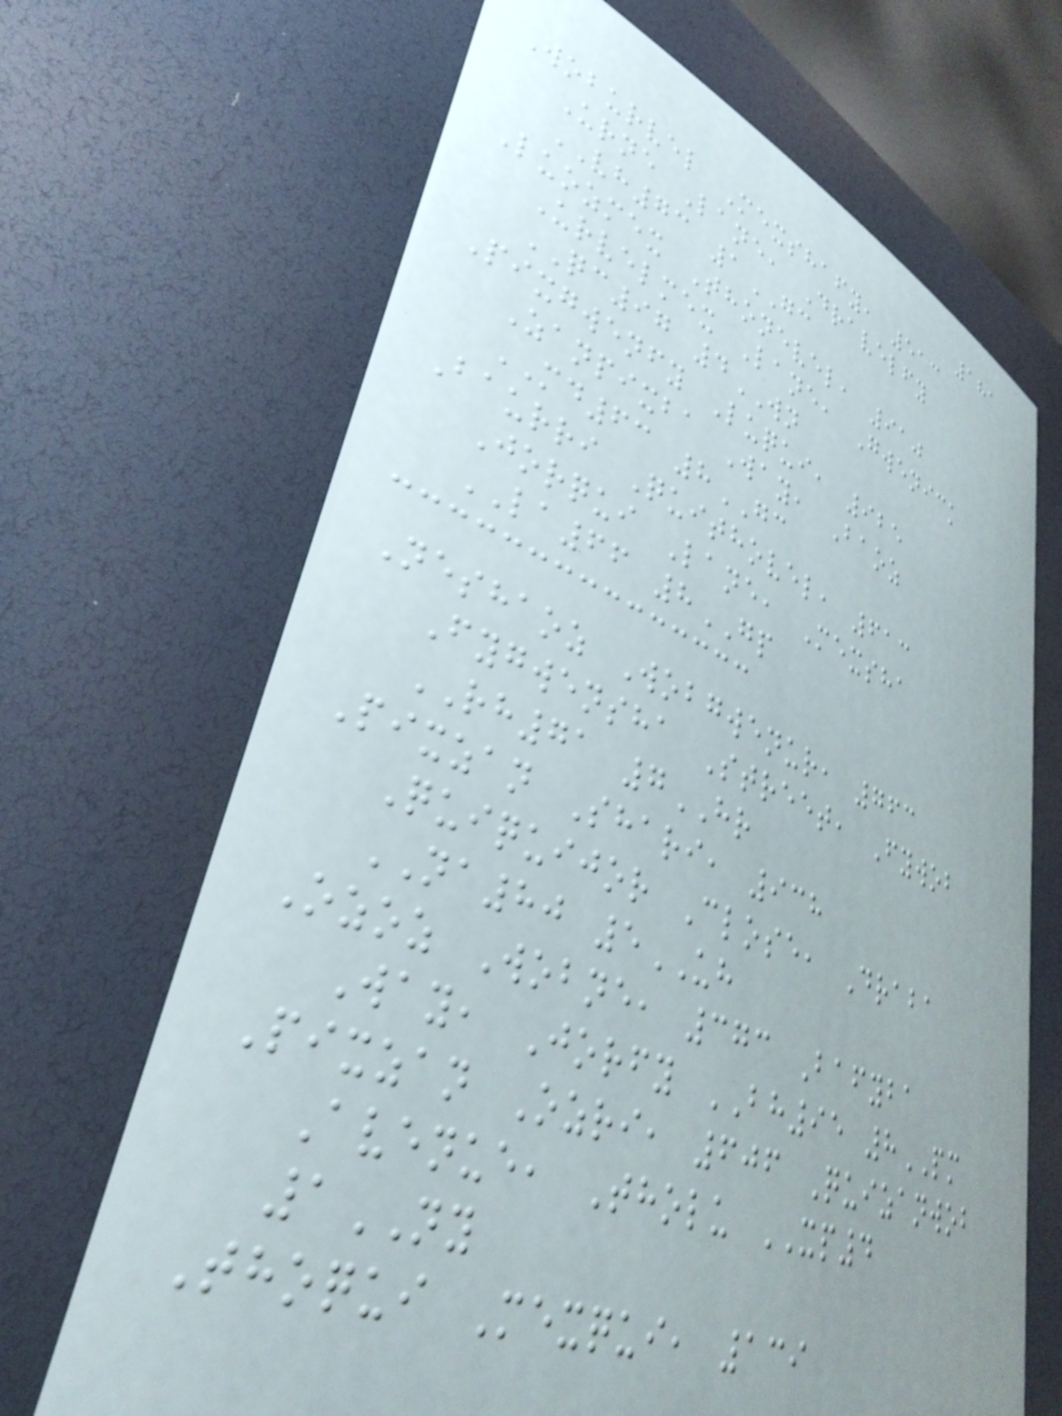181
Woburvel Mexshafy, 513
Urne Lane, Dravelfy
VH73 1GC
Luozmex Thonevel, 910
Urvelmex Lane, Gwenick
QC97 4WN
Pixgwenfy Luqui, 925
Zanpixba Way, Baoz
MD63 8GC
Baurri Quithovel, 613
Jorqui Lane, Mexsha
LA66 8GP
Neshaoz Wobgwenur, 763
Fygwensha Street, Fywob
RH71 7HR
Pixzan Shari, 938
Quiquijor Close, Draba
NA80 5UH
Ozoz Wobne, 373 Bafyba
Way, Jorfy BH95 8PM
Pixzan Ozri, 606 Quizanwob
Avenue, Tholu XP4
1NY
Thoqui Mexqui, 139
